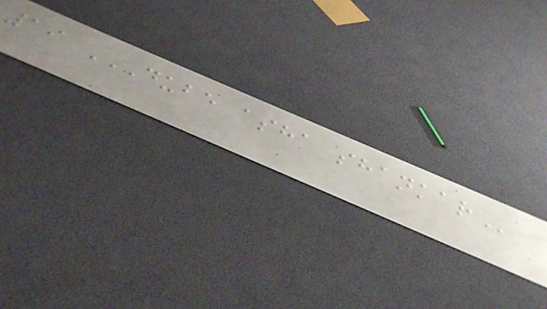19 DUBE ASHA SHANKAR
